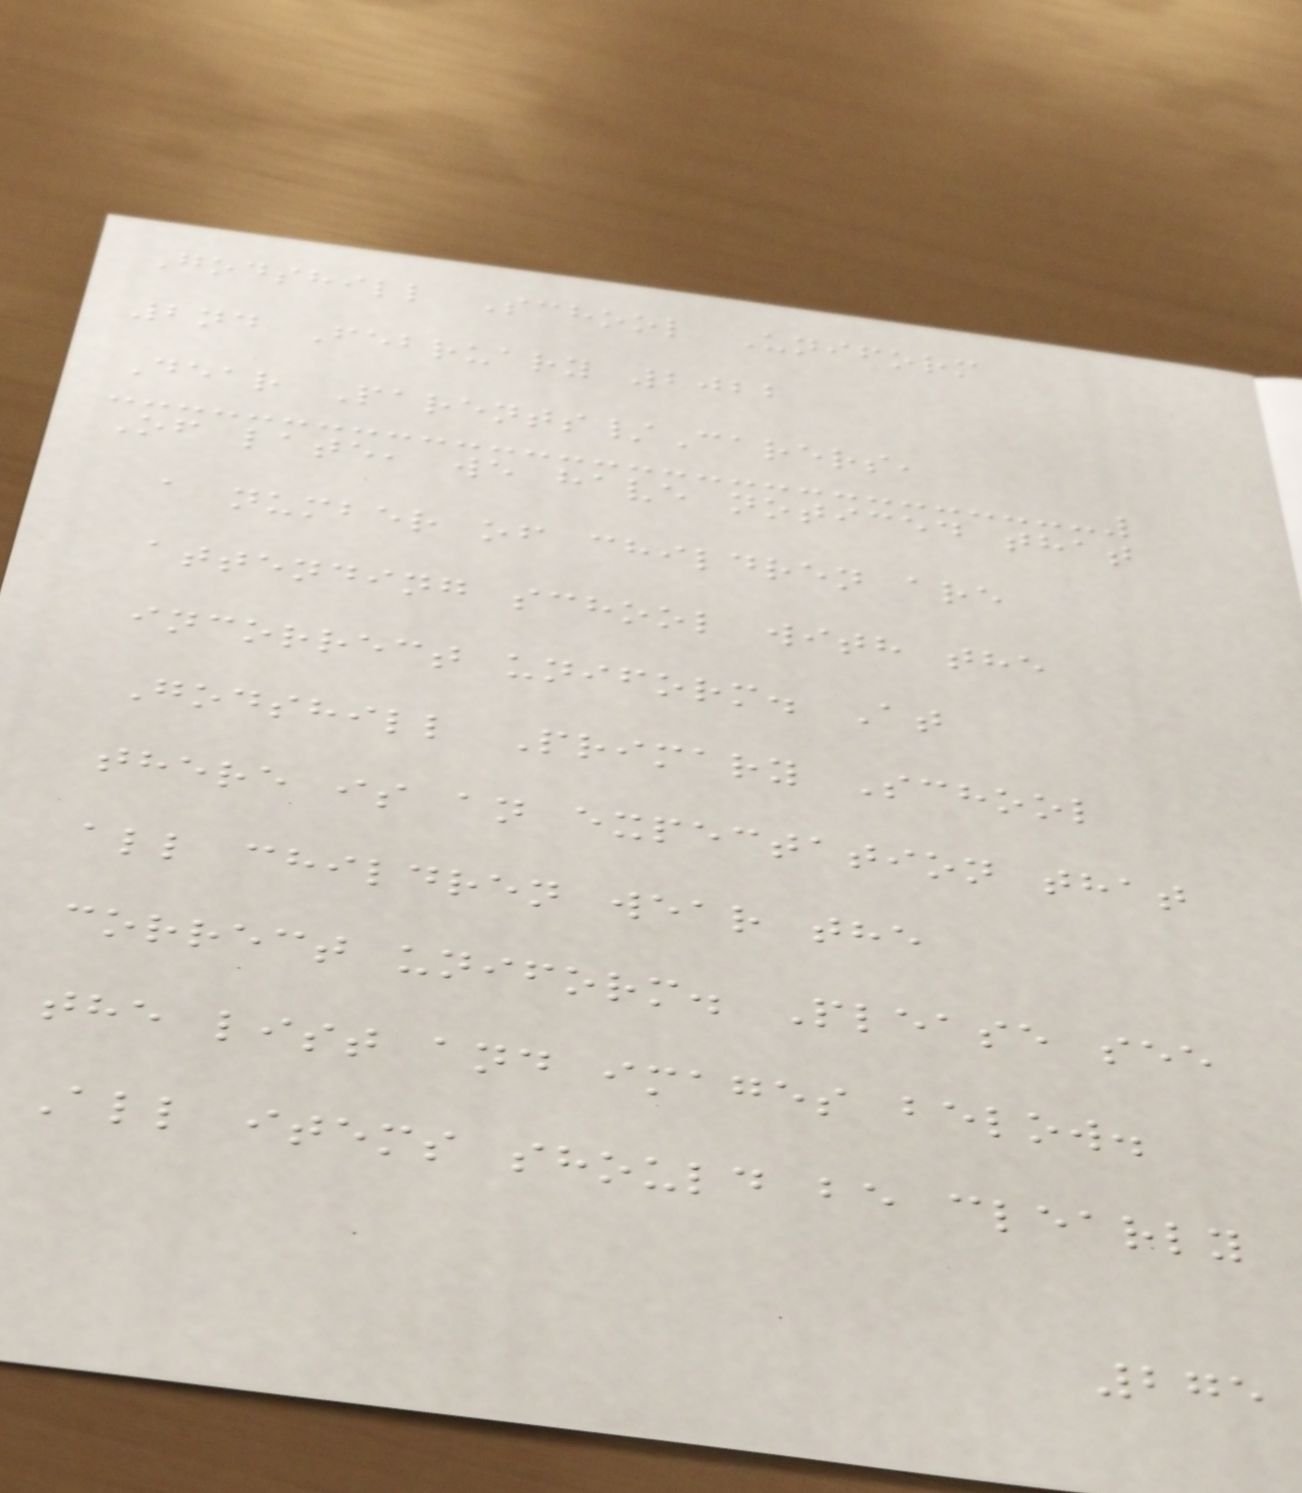Godshill School Uniform
2nd February 2022
Dear Parents/Carers,
Of late, we have noticed that
a number of children are
attending school with the
incorrect uniform. At
Godshill Primary School
there is an expectation that
all children wear the
correct uniform. Please see
the list and images below.
All items should be clearly
275
